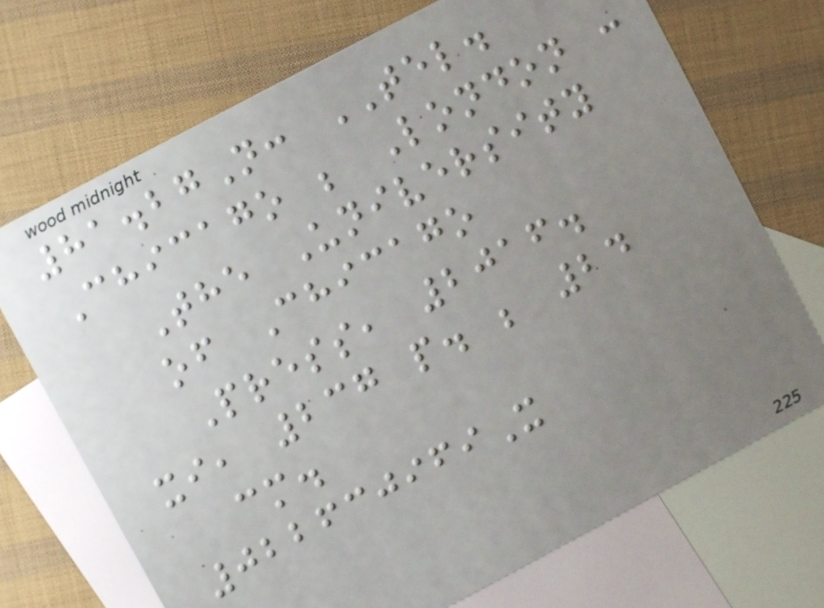81.27N: TEL.
Chicago ; London :
The University
of Chicago
Press, 2016.
xi, 237 p. ; 24
cm.
022630969X
